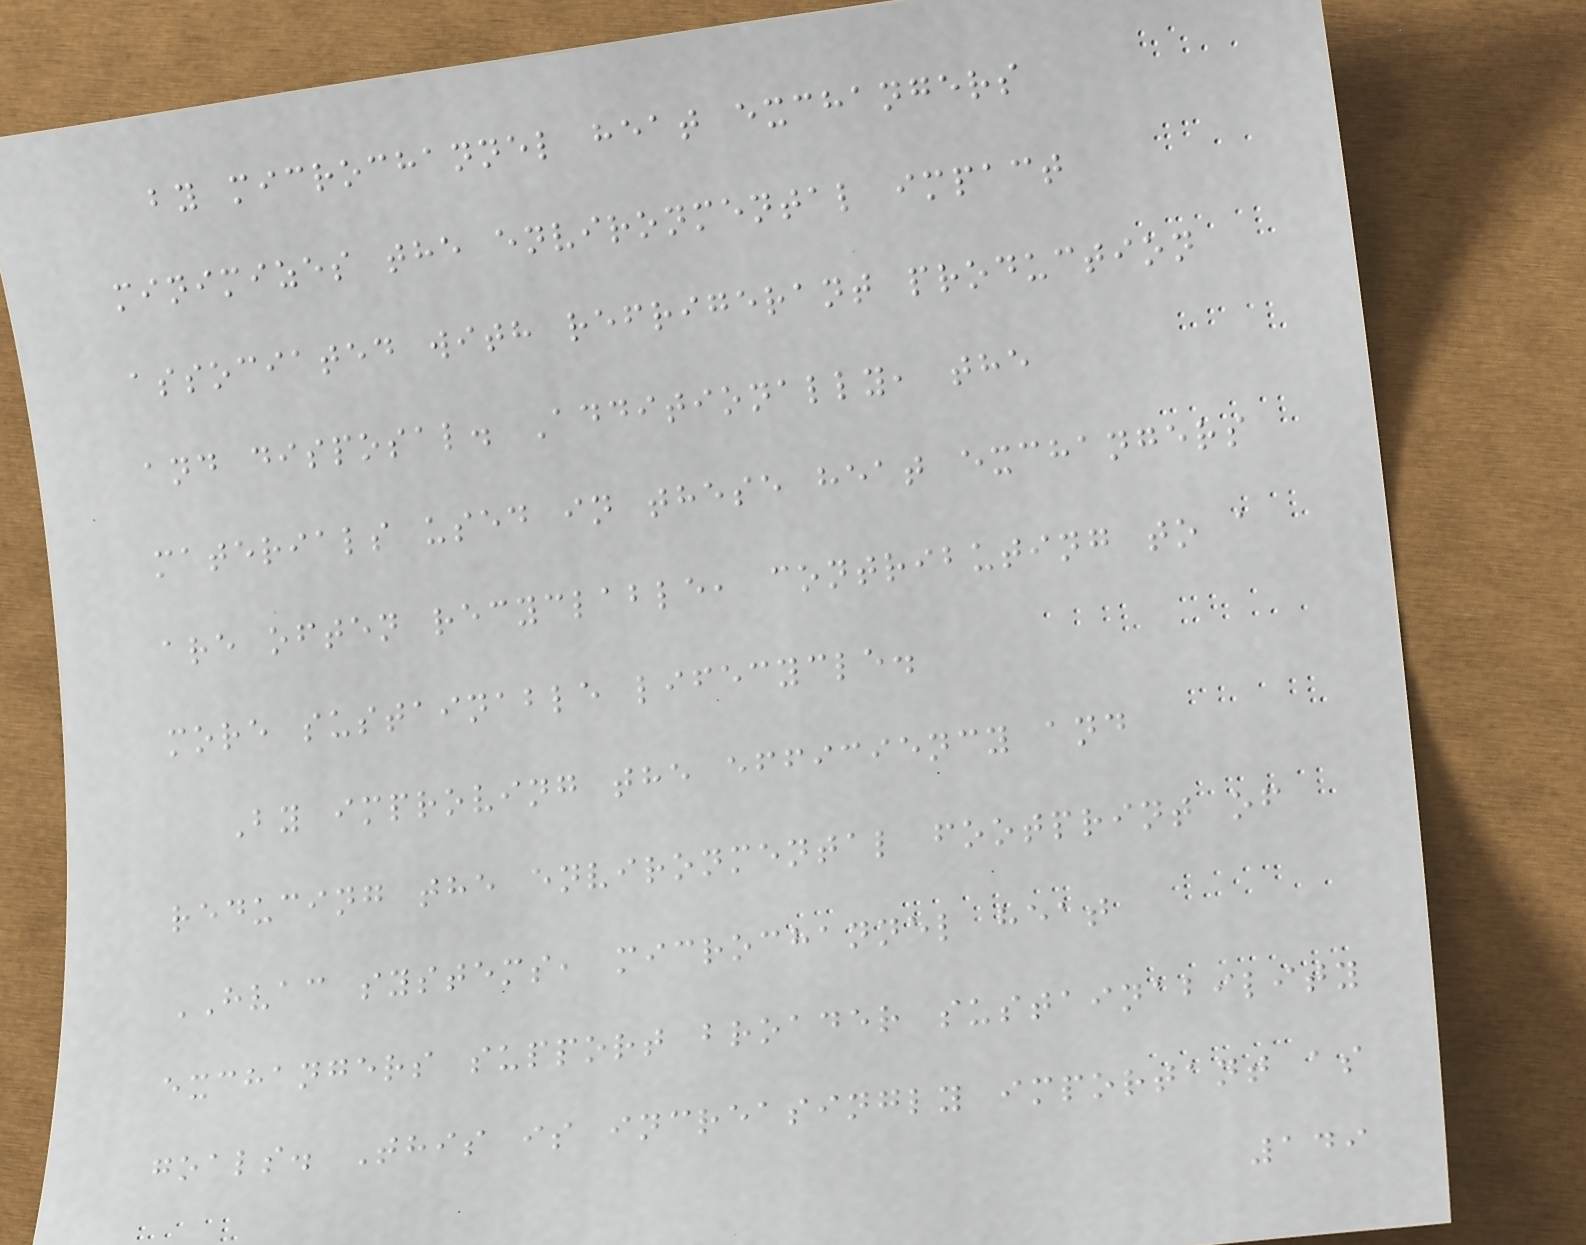by microchannel heat exchangers
minimizes the environmental impact
associated with refrigerant production
and disposal. Additionally, the
materials used in these heat exchangers
are often recyclable, contributing to a
more sustainable lifecycle.
By improving the efficiency and
reducing the environmental footprint of
HVAC systems, microchannel heat
exchangers support broader sustainability
goals. This is increasingly important as
149
